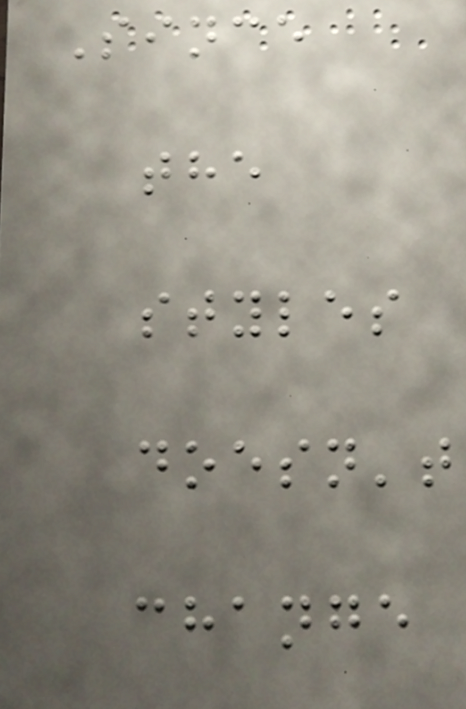Since
the
styles
doesn't
change
